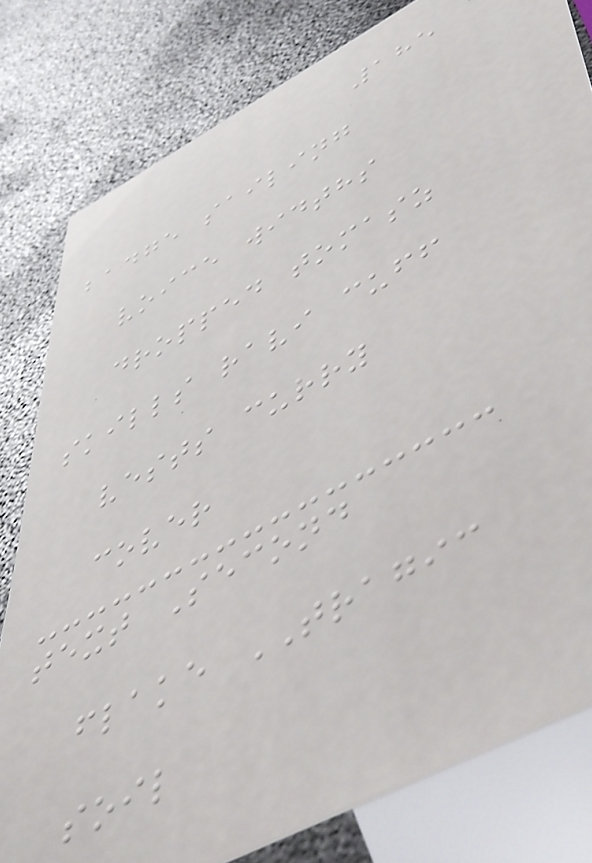185
badge sailing
voice widths
dropped tomasz
skills ravi cuff
vests curry
cover
text Second
flake TRAGIC
soil
